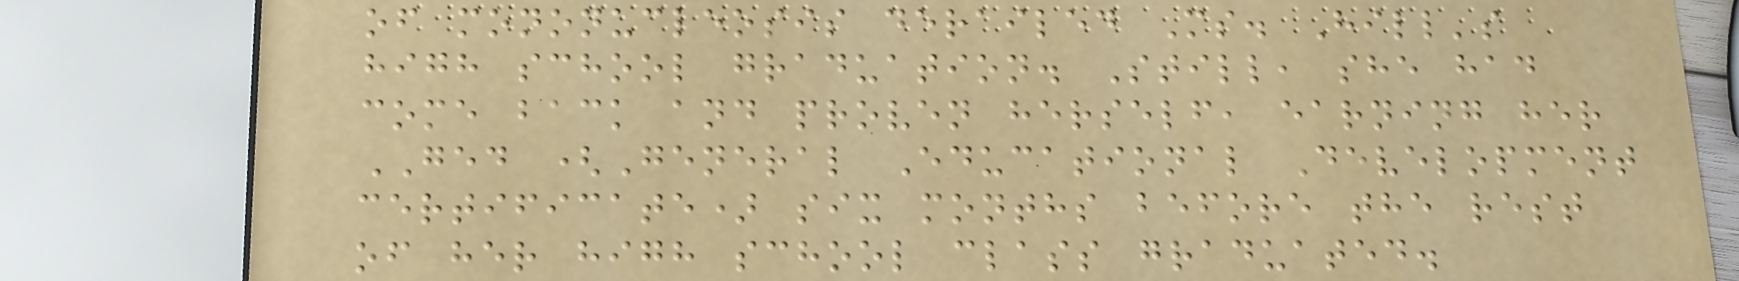of mononucleosis derailed Ms. Hill's
high school graduation. Still, she had
come back and proven herself, earning her
GED (General Educational Development
certificate) six months before the rest
of her high school class graduated.
